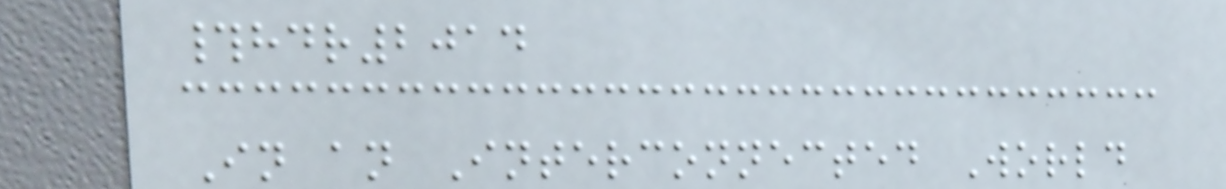#hdr2014
In an Interconnected World
